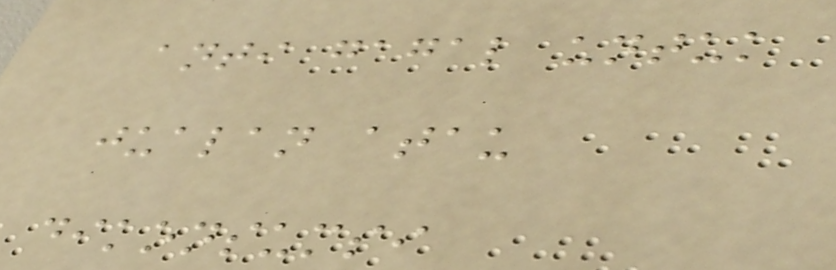anti gagal untuk
jualan atau
dikonsumsi
